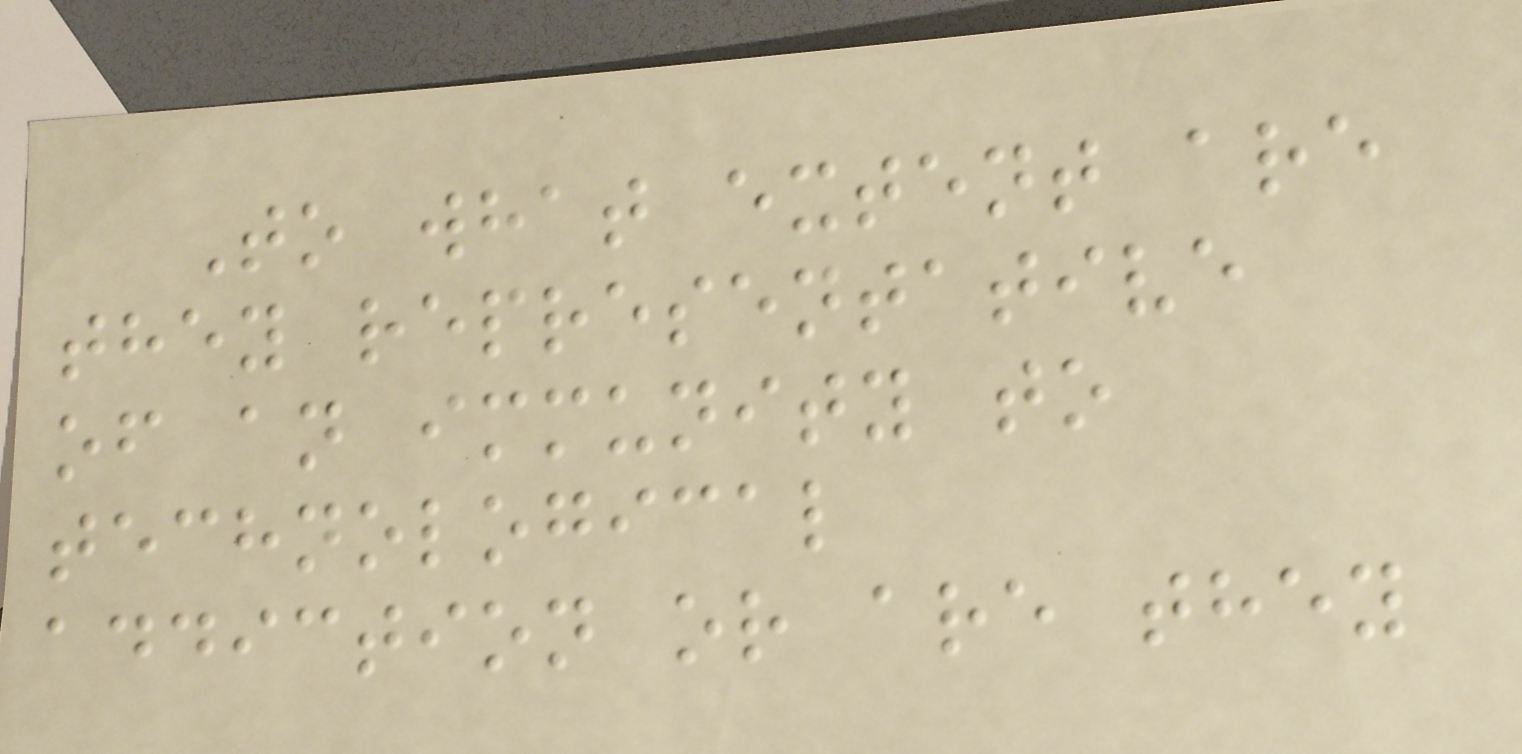To what extent are
they representative
of an immunity to
technological
addiction or are they
